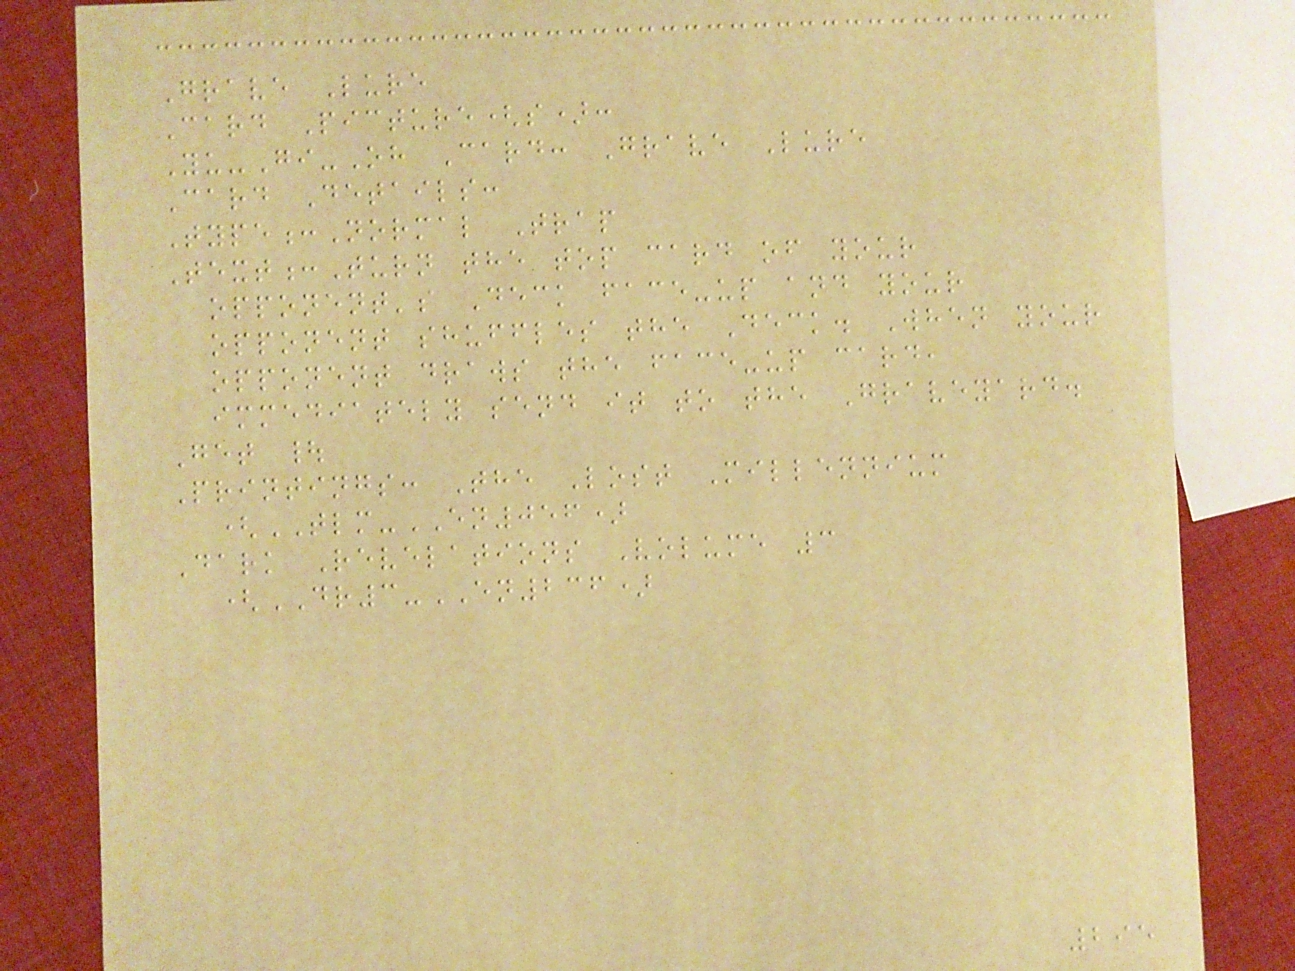Grave Lure
Card Picture(s):
Yu-Gi-Oh Card: Grave Lure
Card Details:
Type:Normal Trap
Text:Turn the top card of your
opponent's Deck face-up and your
opponent shuffles the Deck. When your
opponent draws the face-up card,
immediately send it to the Graveyard.
Get |
Printings: The Lost Millennium
(TLM-EN056)
Dark Revelations Volume 3
(DR3-EN236)
295
